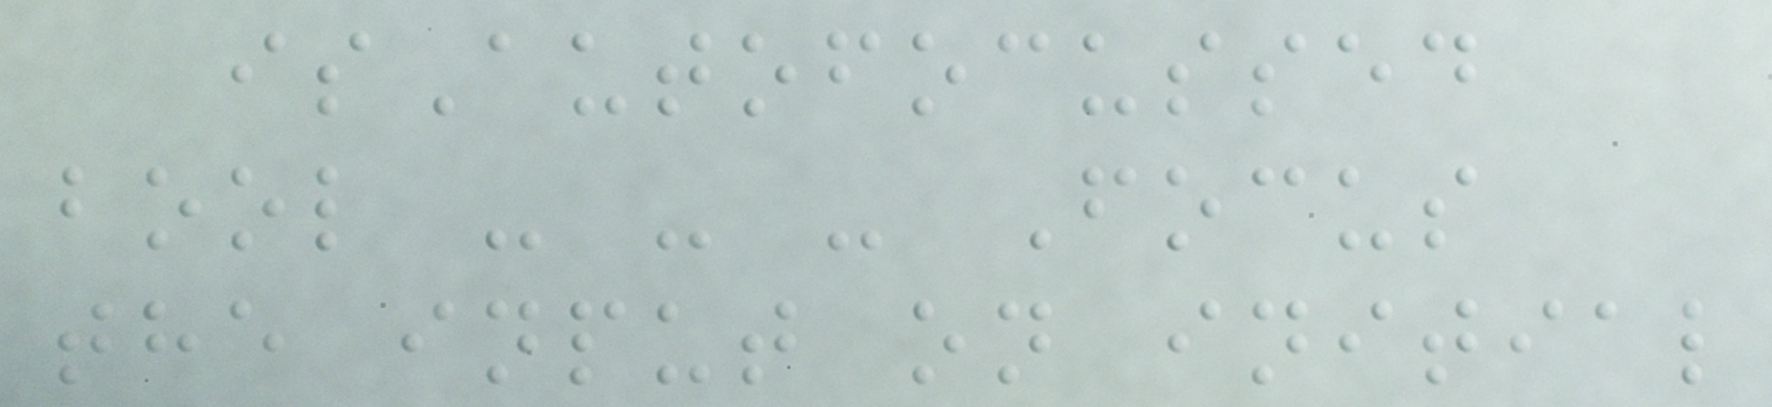isAutofocussed
bool - - - Focus
the input on initial
